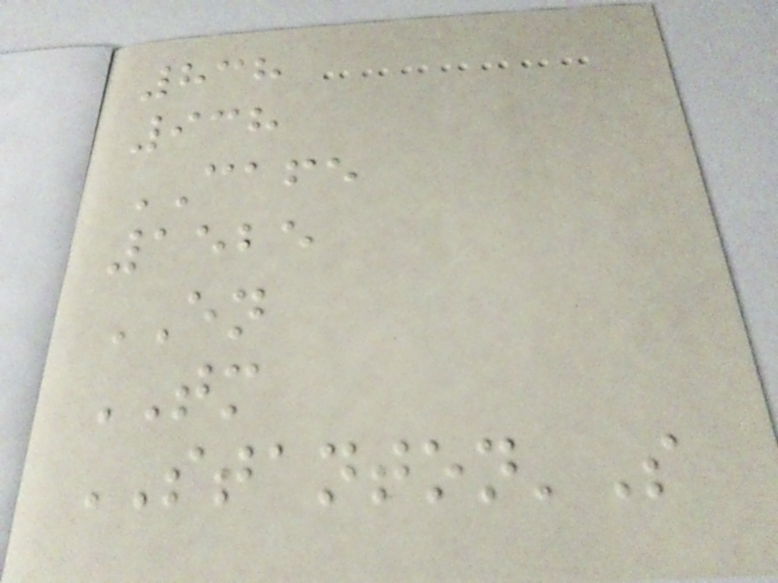838
938
CAFE
1525
EN
TM
STANTON'S
